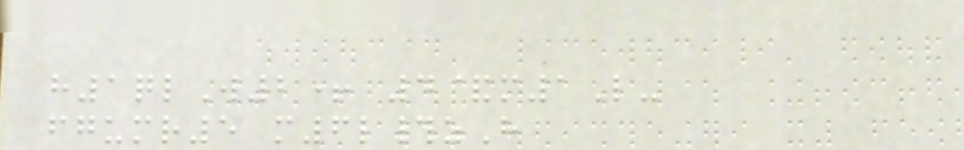h1qlW2+ 4&m1L-
fgumr5 m6l#zH
